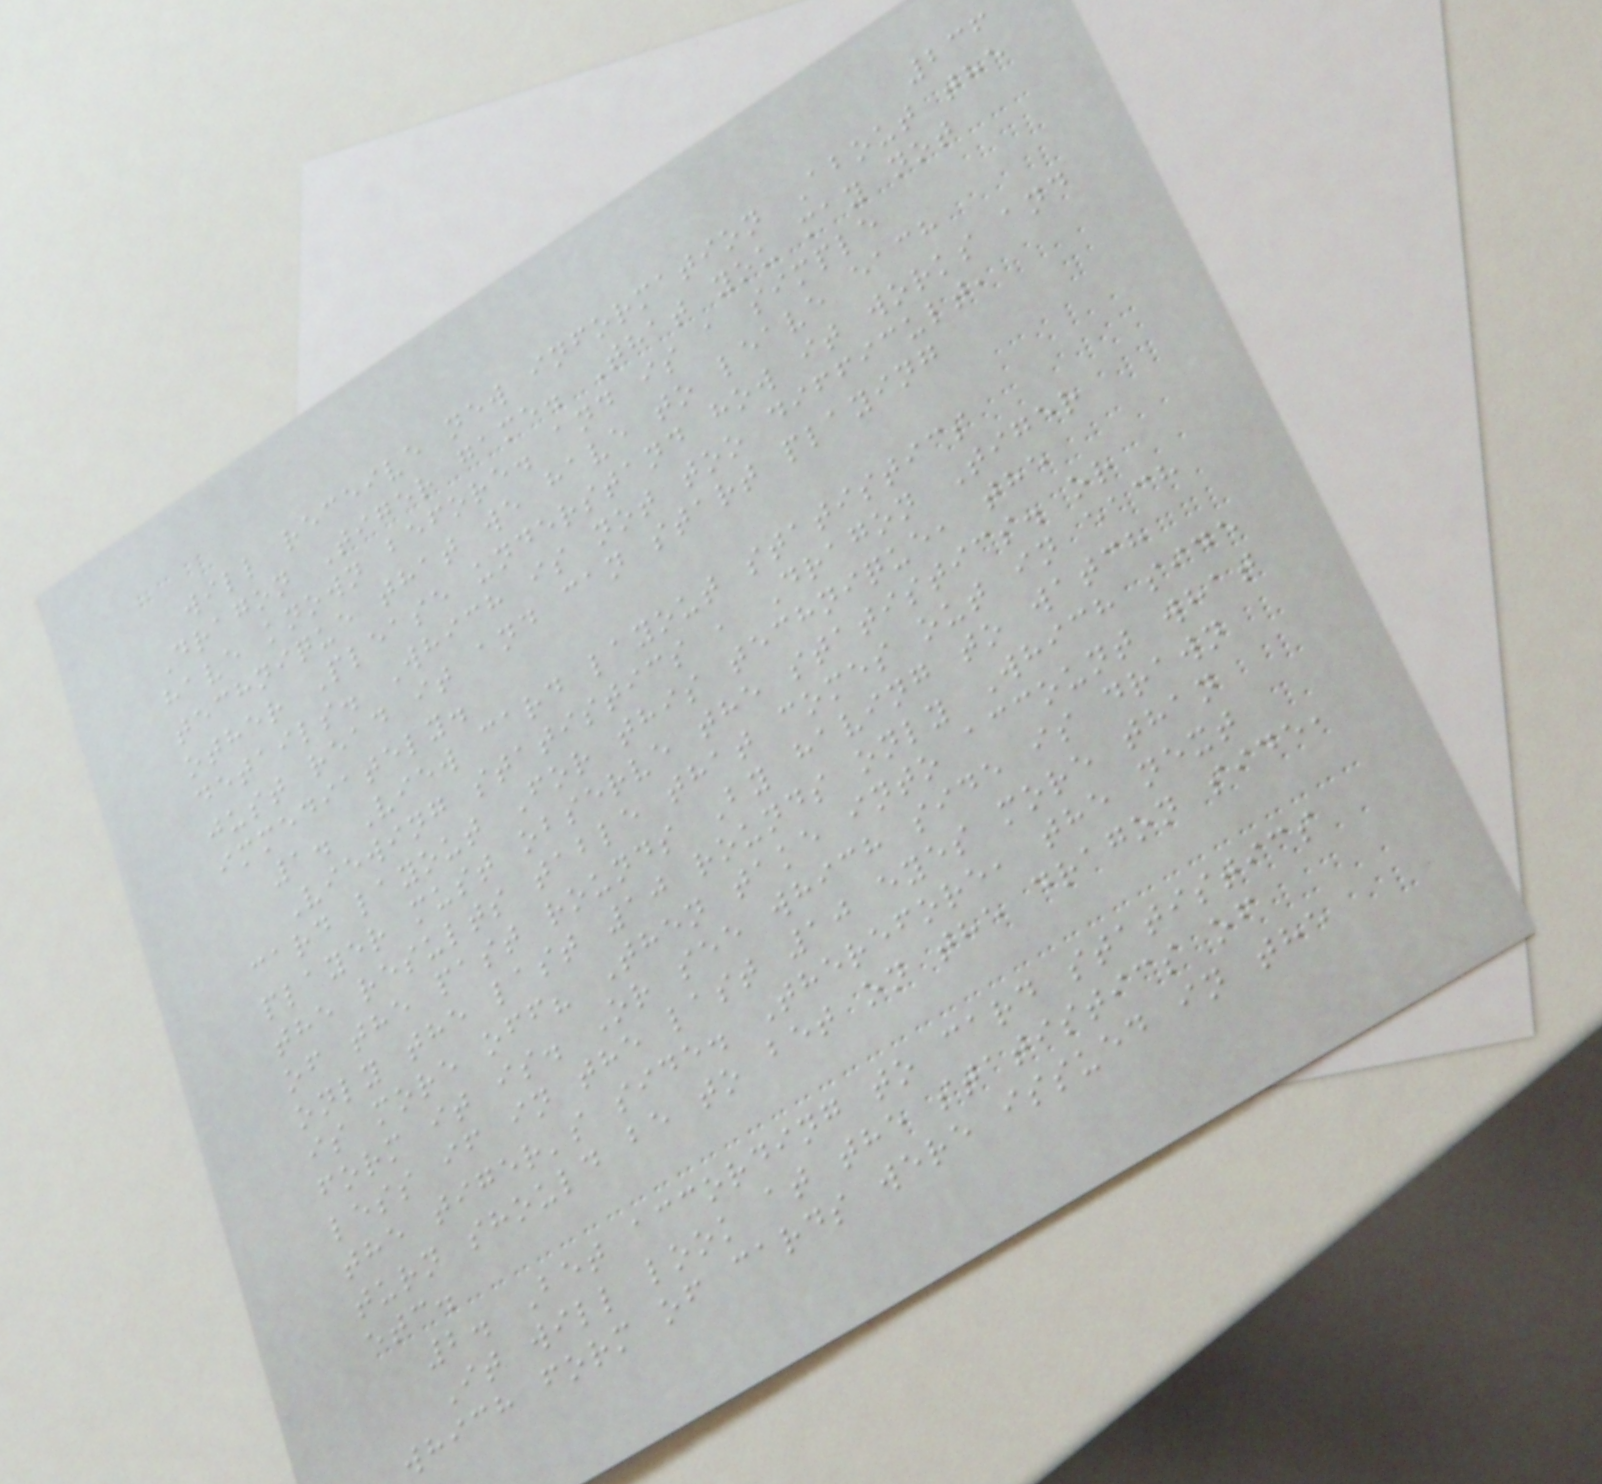236
will receive new information About the
Dragon Tiger game. That you may not
have known before. and is a simple
technique that we have to leave each
other Please understand how it works and
details. Which is not too difficult,
just read it and can start playing
immediately.
1. View card layout statistics
Viewing statistics , Dragon Tiger
card layout For this technique, the
player must observe the statistics. or
the results table that comes out in each
of the past rounds By having to watch
only the last 10 rounds only Which side
is more off? Then take into account what
form it is. Or see which side is drawn
less if in the last 10 eyes more than
the tiger's side. Therefore, the next
turn should be to bet on the dragon side,
etc.
2. Bet according to card statistics
It will look at the statistics of
which form of cards were issued in the
